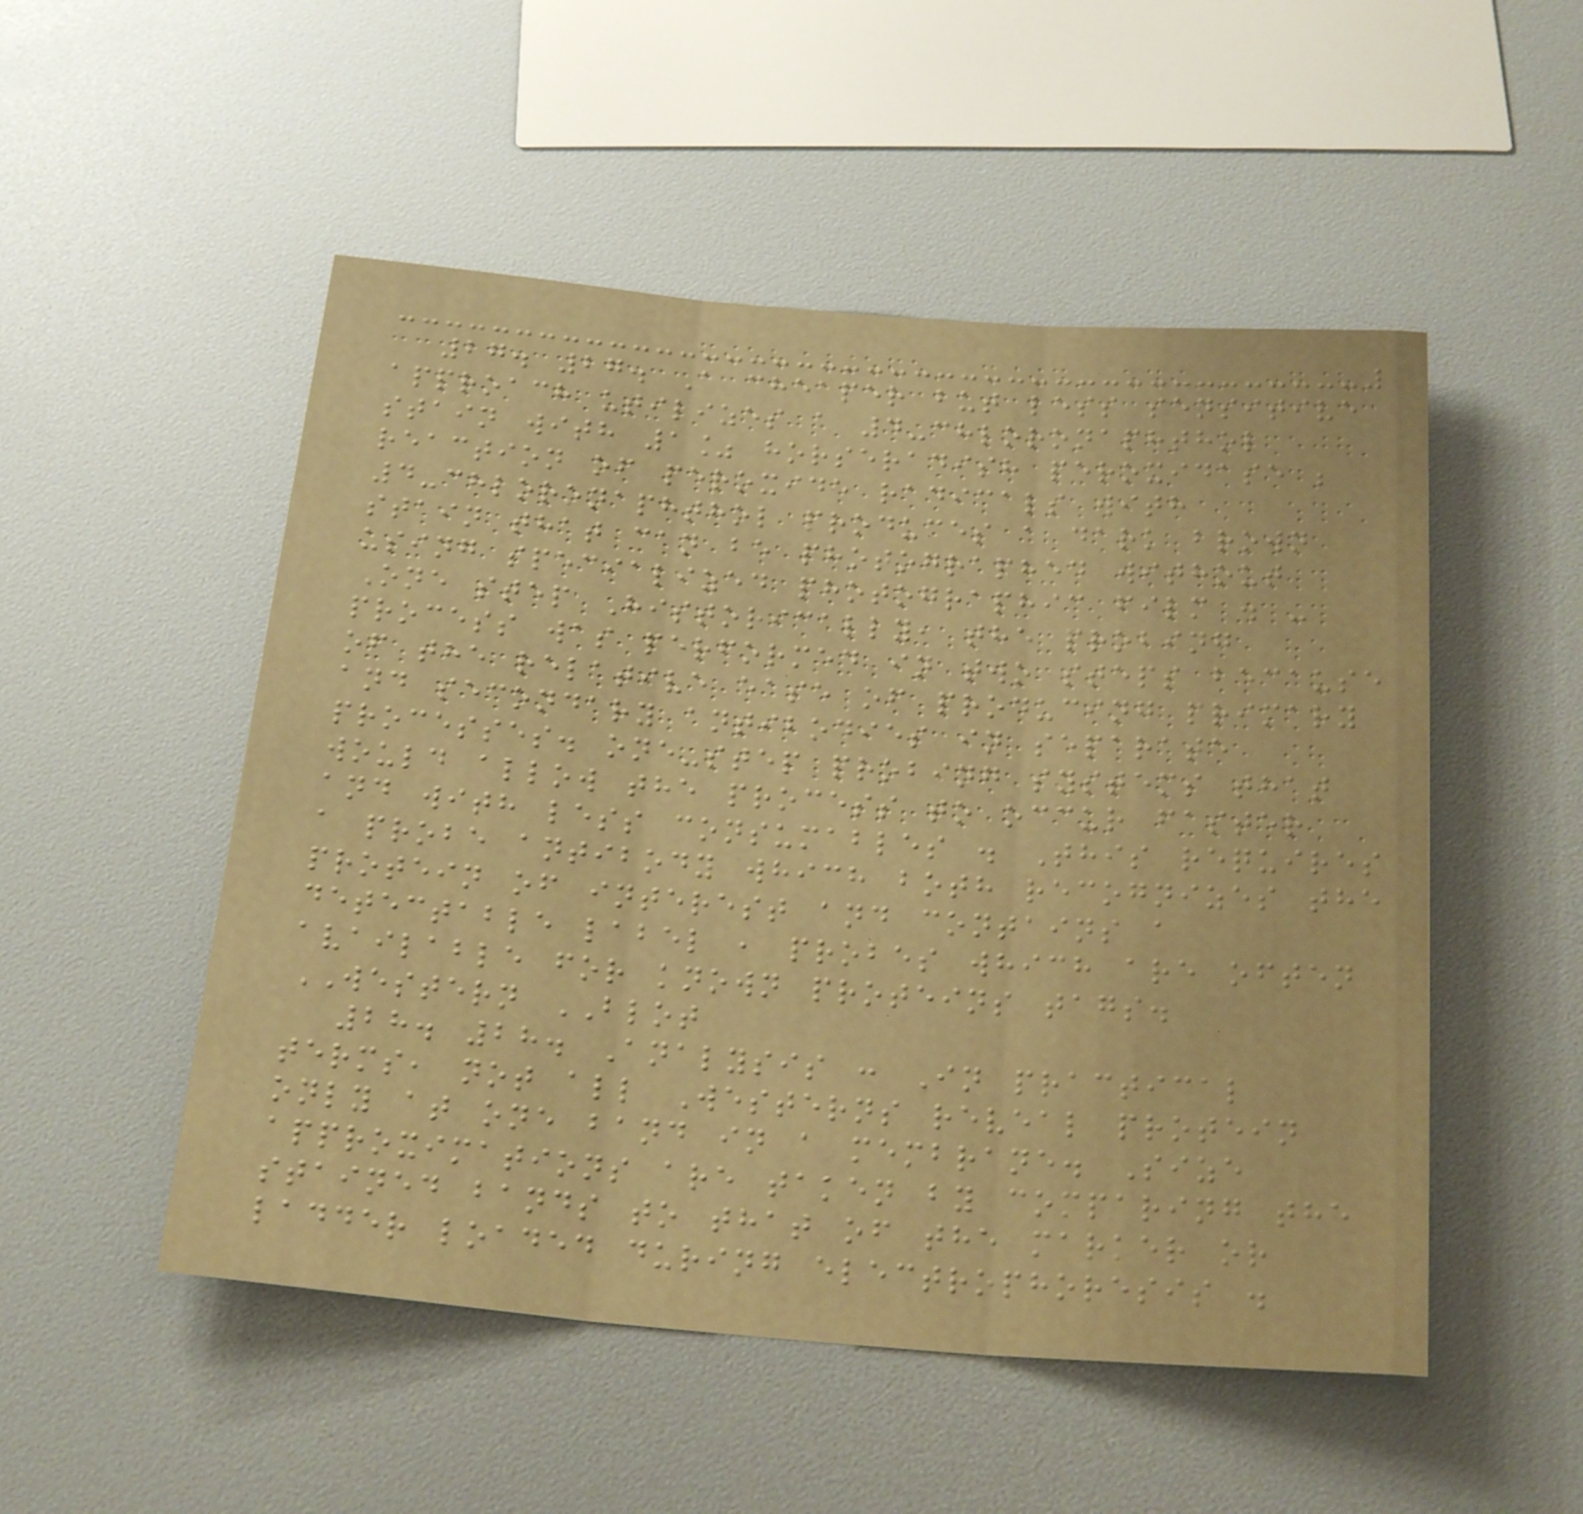27. 27. A cheaper but less sensitive
approach utilizes a 4-chloronaphthol
stain with 1% horseradish peroxidase ;
reaction of peroxide radicals with
4-chloronaphthol produces a dark brown
stain that can be photographed without
using specialized photographic film . -
One step Historically, the probing
process was performed in two steps because
of the relative ease of producing primary
and secondary antibodies in separate
processes. one-step probing systems that
would allow the process to occur faster
and with less consumables . This requires
a probe antibody which both recognizes the
protein of interest and contains a
detectable label , probes which are often
available for known proteins tags.
WESTERN BLOT
28. 28. Analysis : In practical
terms, not all Westerns reveal protein
only at one band in a membrane. Size
approximations are taken by comparing the
stained bands to that of the marker or
ladder loaded during electrophoresis .
